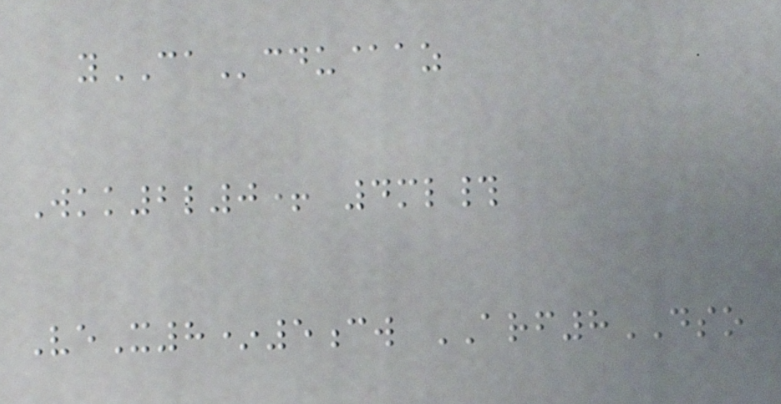yCAcdu@az
Wkk2l0+ 4ml#
VeX8*5cw ARF8DSO
